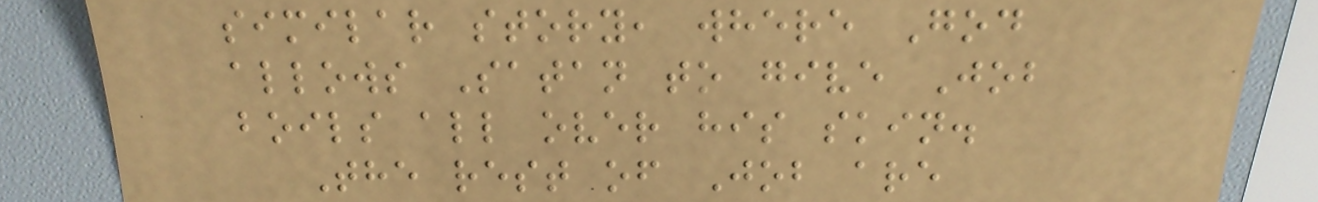similar story, where God
allows Satan to give Job
boils all over his skin.
The rest of Job are
